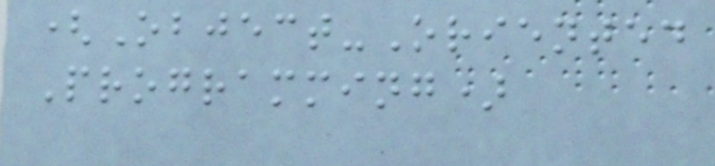(Object-Oriented
Programming)
